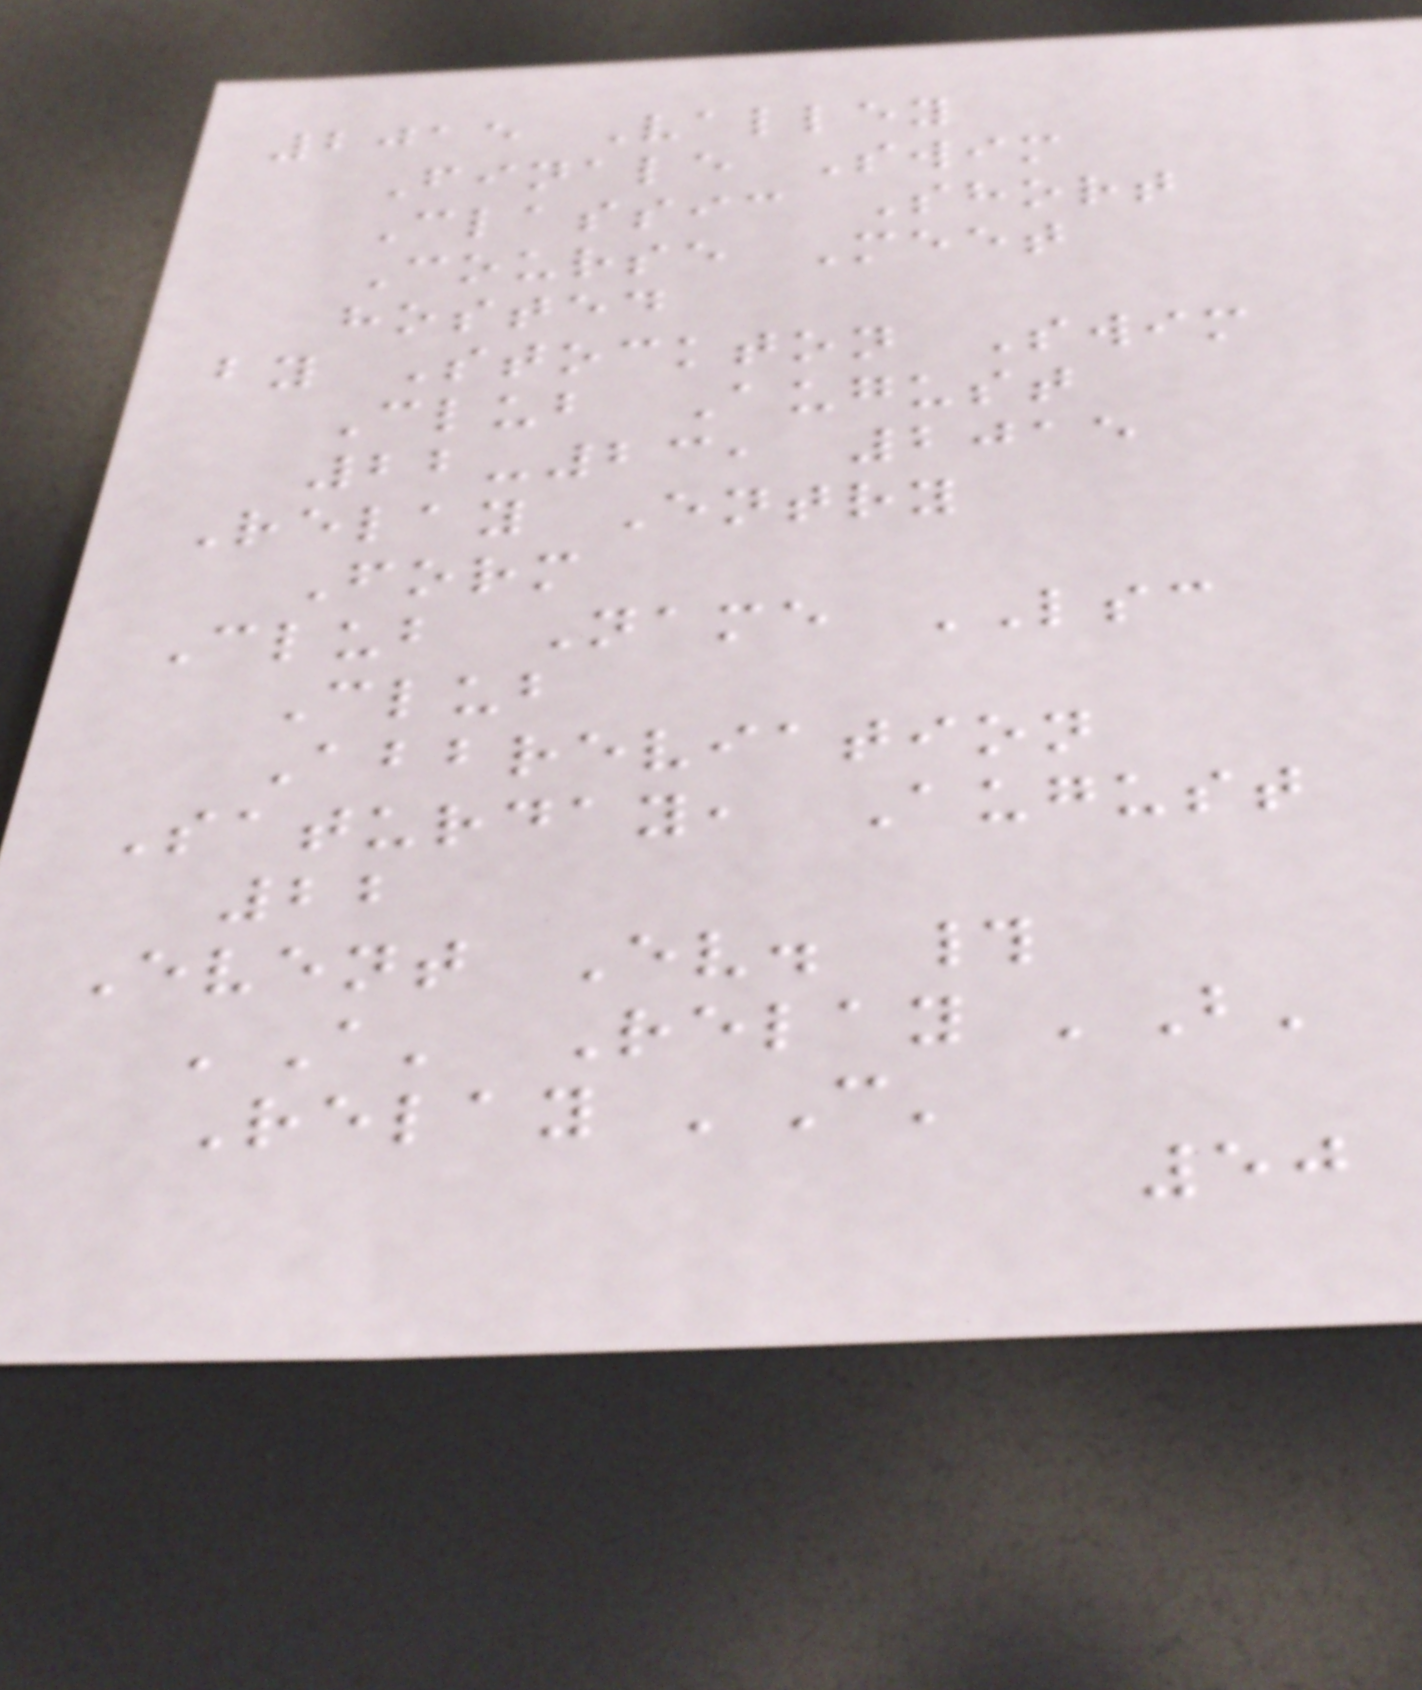2015 Valley
Finale Swim
Classic Short
Course Meet
hosted
by Stockton Swim
Club August
22-23, 2015
Relay Entry
Form
Club Name LSC
Club
Abbreviation
Saturday, August
22
Event Ev. #
'A' Relay 'B'
Relay 'C'
50
